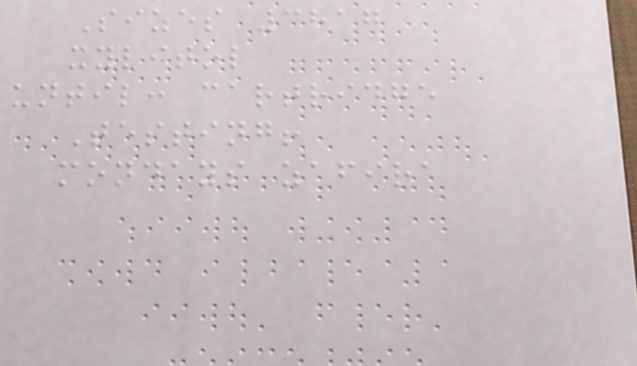Sizes 3817
xylitol
until: cartridge
Testing!
mondays zafira
